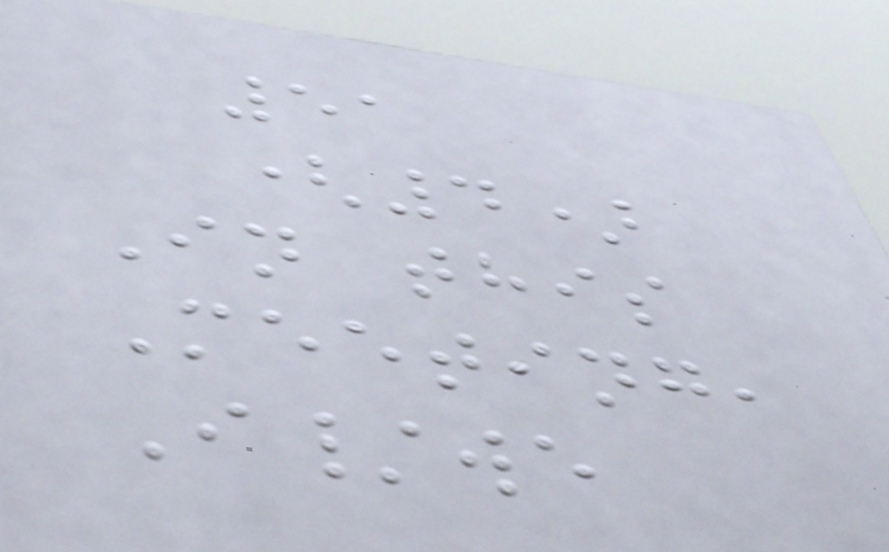51
(4)
In this
Meeting,
I/we
